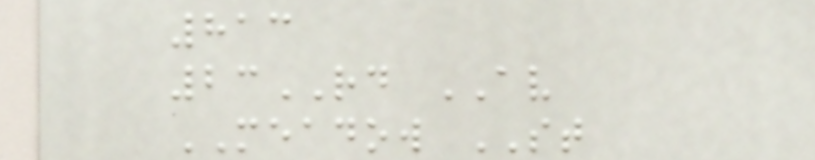813
23RD AV
MEADOW ST
